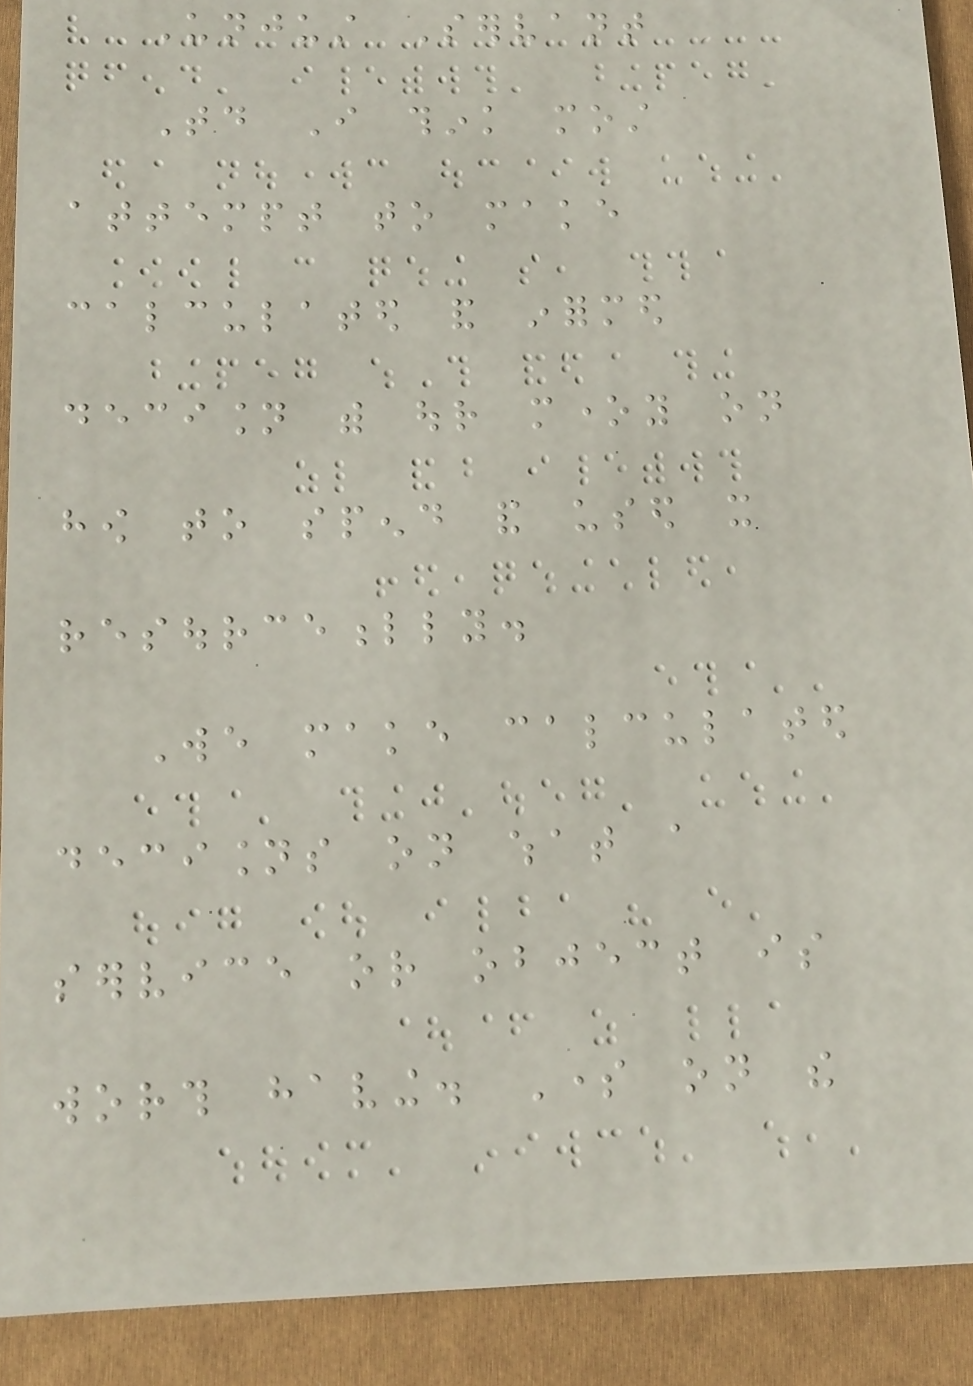Unjust Servant
Today I think most
attempt to make
calculated and informed
decision with our money on
how to spend and used it
resourcefully.
We make calculated
decisions on what a
service or object is
worth having. Some on the
